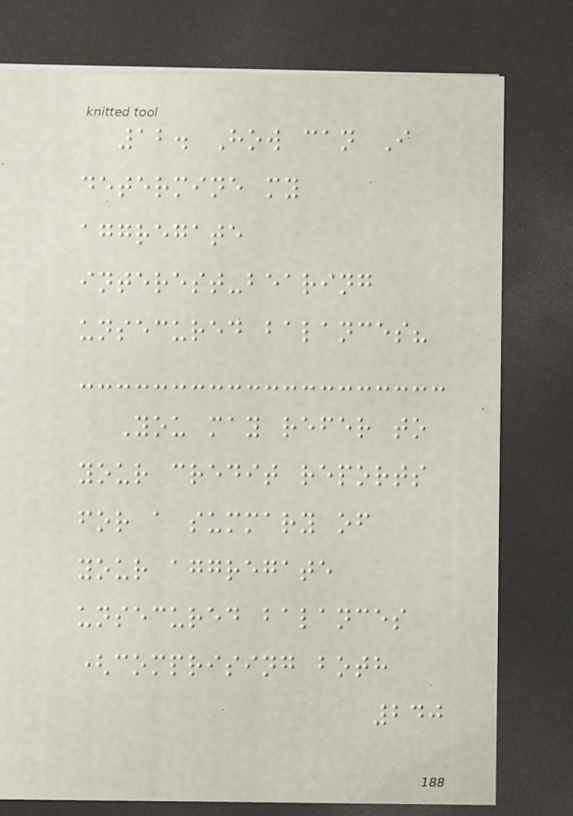12. How can I
determine my
aggregate
interest-bearing
unsecured balances?
You may refer to
your credit reports
for a summary of
your aggregate
unsecured balances
(comprising both
240
